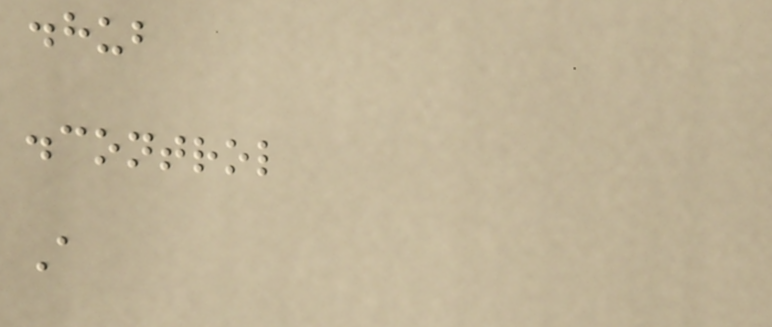.hub
.control
A
